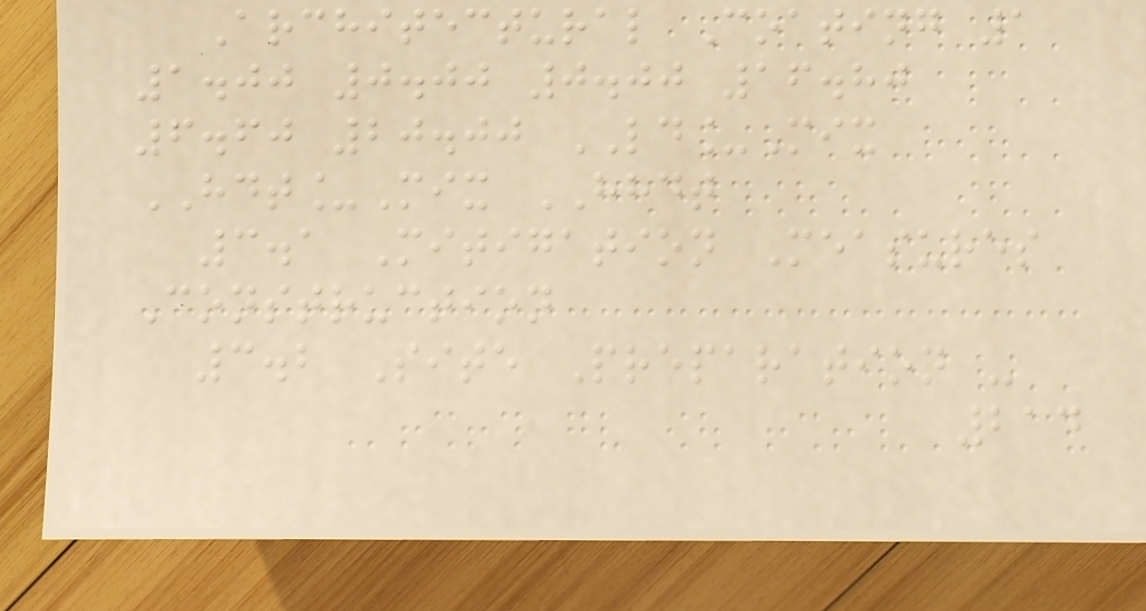Architectural Coating 1
1.00 0.00 0.00 16.80
6.60 20.00 LD_Mix
HDT_Mix HHDT
3.1 Mitigation Measures
Construction
3.2 Site Preparation -
214
